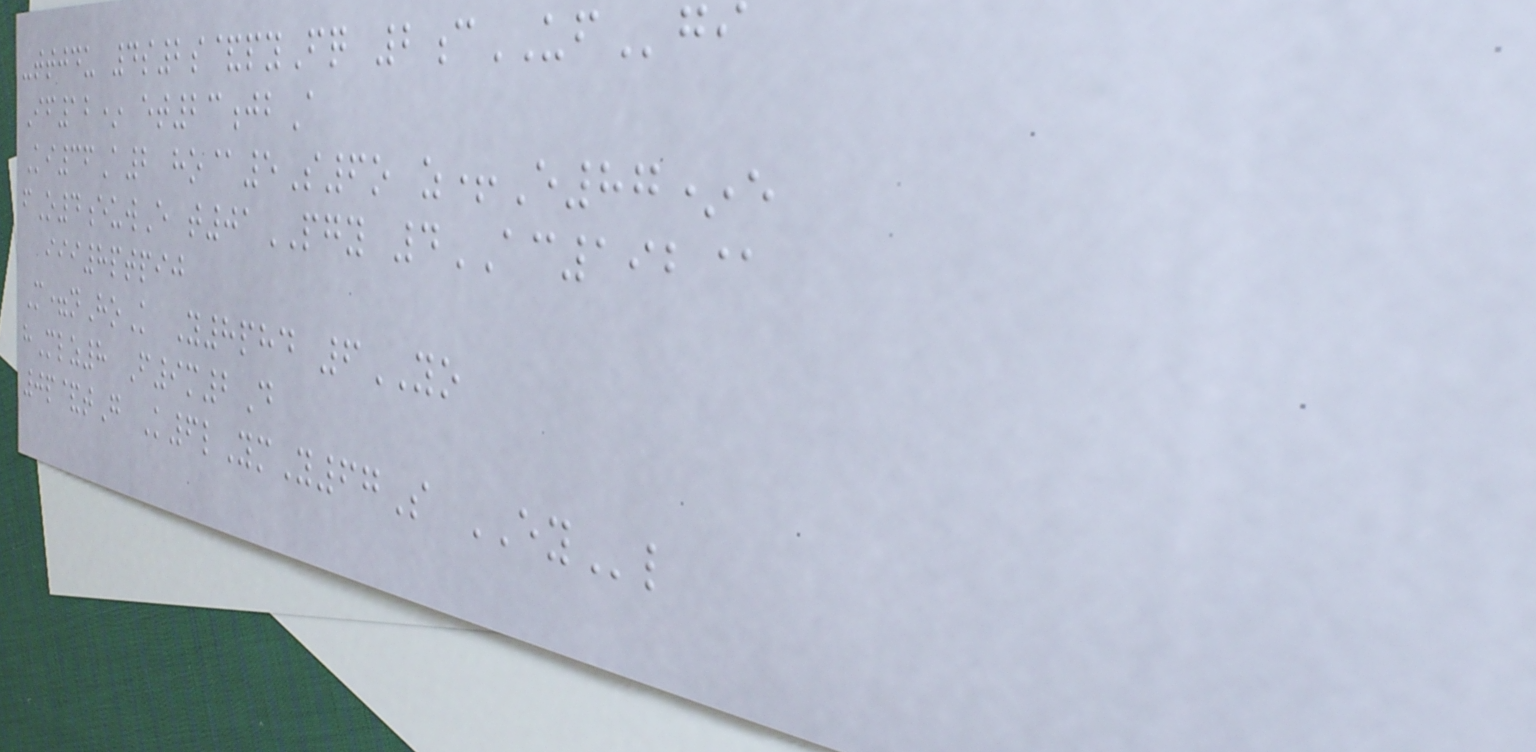-ttjdu 4s2s&pyFq 2cUFgi
If12* et23jbA
Ki36A2 ho@5S6o z+E87*e
fO4euwE t01PGY 4AC192@
iii8ptpij
M=nHoK Y8phd 6YO
hMlz8 F9m2D
0p&tG K6lYmY67S EYl
